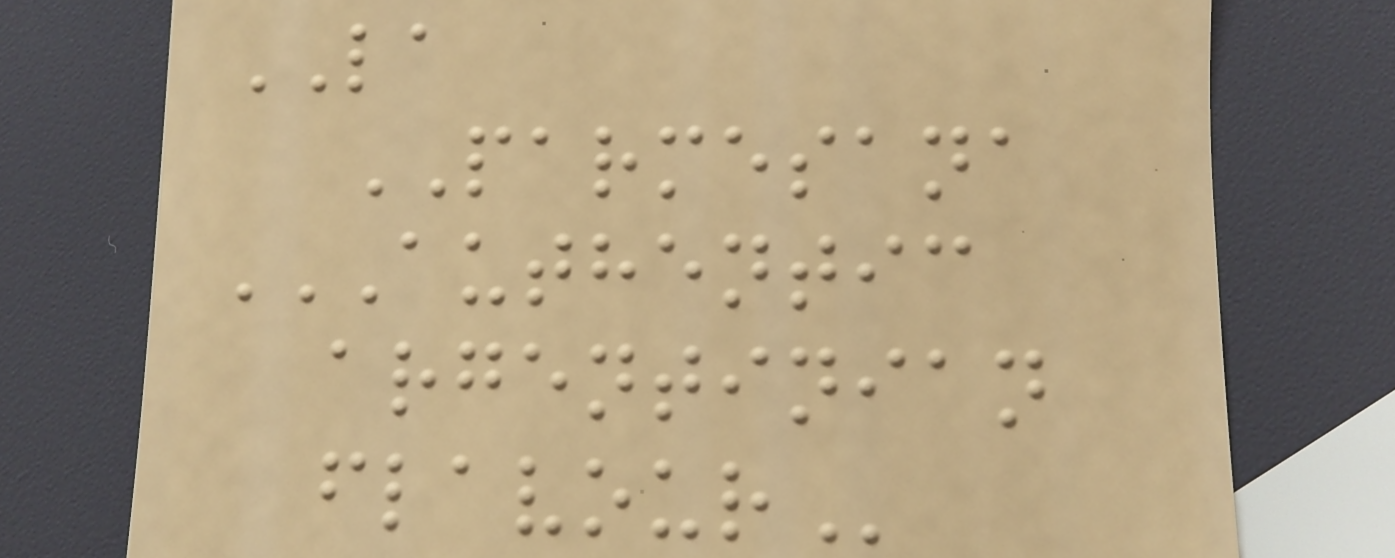LA
PARMESANA
AUTHENTIC
ARGENTINIAN
FLAVOUR
